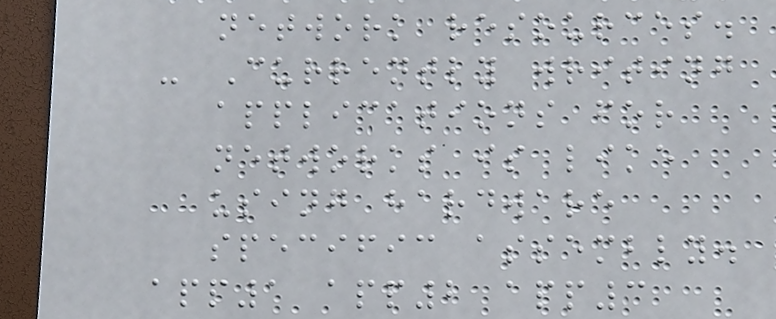network resources.
- Currently writing
applications for
networks is like
using hardware
specific assembly.
app1 app2 app3
